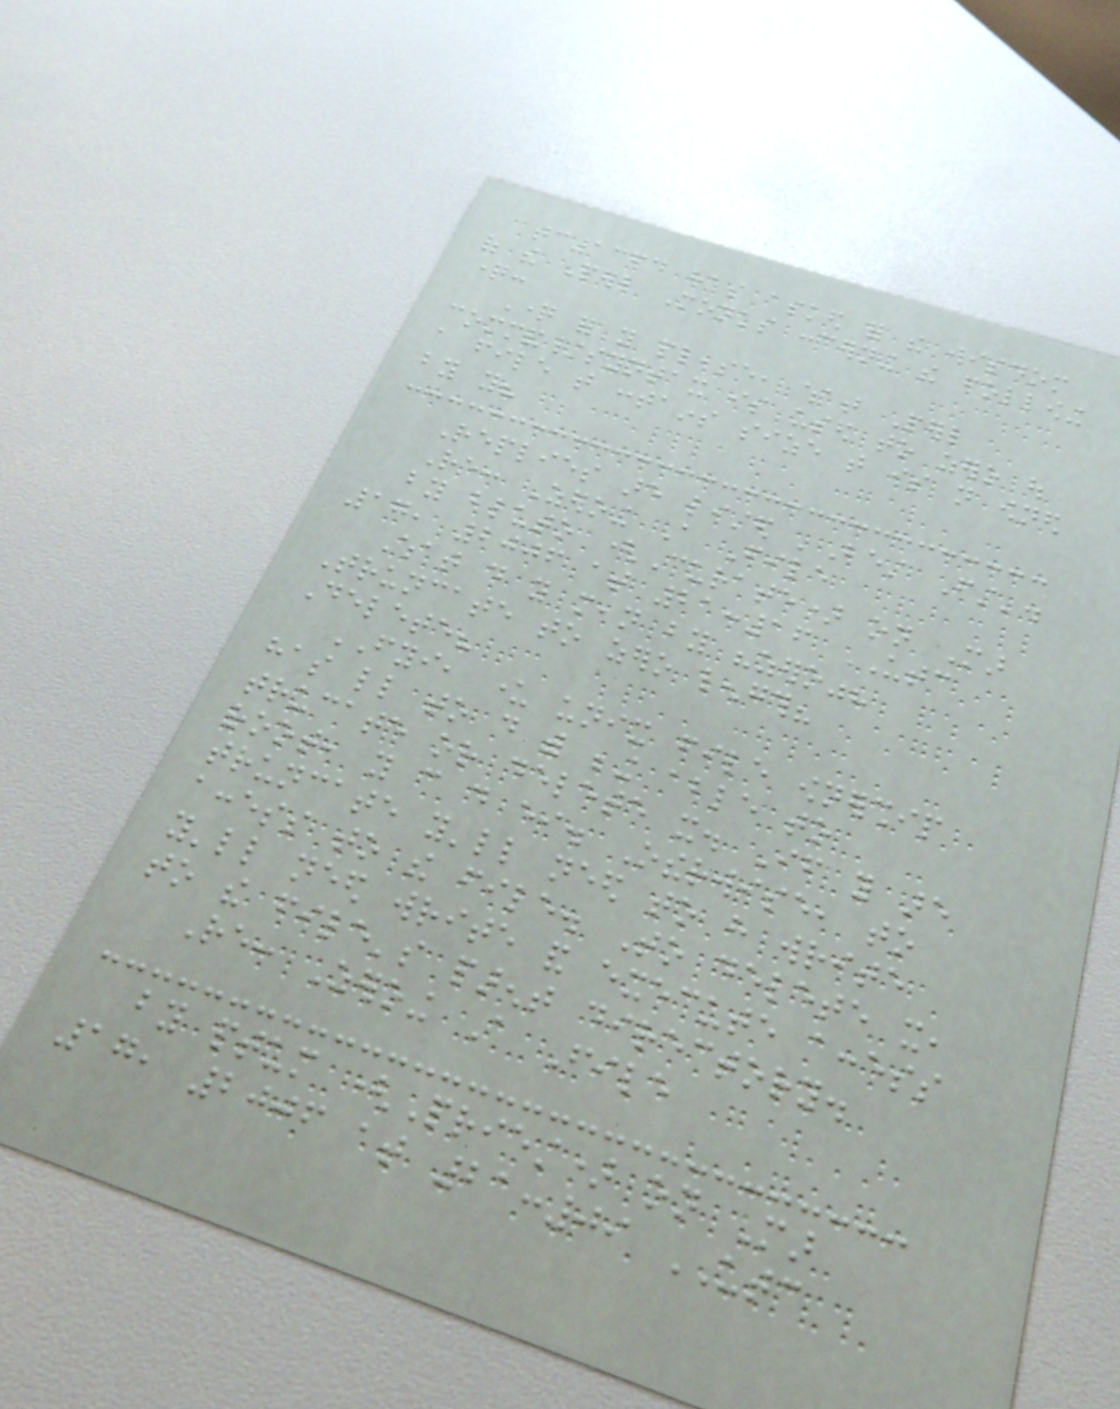tc1364 has asked for the wisdom
of the Perl Monks concerning the following
question:
Question for you please, what Perl
command/syntax is used to zero out
a file that contains size that is not owned
by you?
Replies are listed 'Best First'.
Re: Zeroing A File
by bluto (Curate) on Mar
17, 2006 at 21:16 UTC
What do you mean by "zero"?
Truncate to zero length?
Delete?
FYI, under unix file ownership
has little to do with being able to
trucate or delete it. If you are
root, you can do either. Otherwise, to
truncate you'll need to have write
access to the file. To delete it,
you'll need write and execute access
to the file's parent directory.
Re: Zeroing A File
by ptum (Priest) on Mar
17, 2006 at 21:09 UTC
